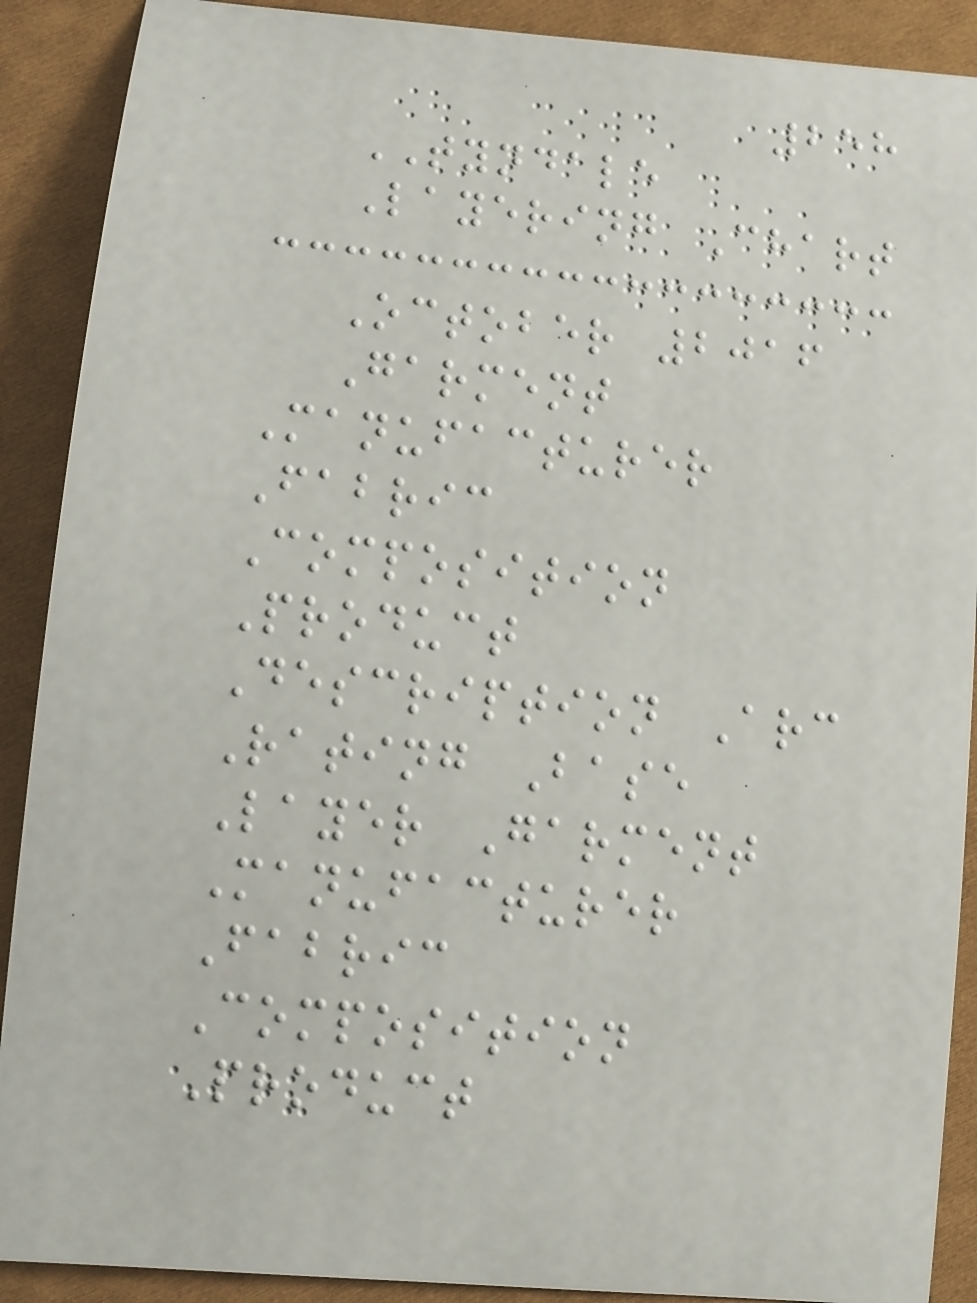258
TYNDALE
Layering Chart
October 2016
Garment
Manufacturer
Fabric
Composition
Product
Description Arc
Rating Base
Layer Garment
Manufacturer
Fabric
Composition
Product
